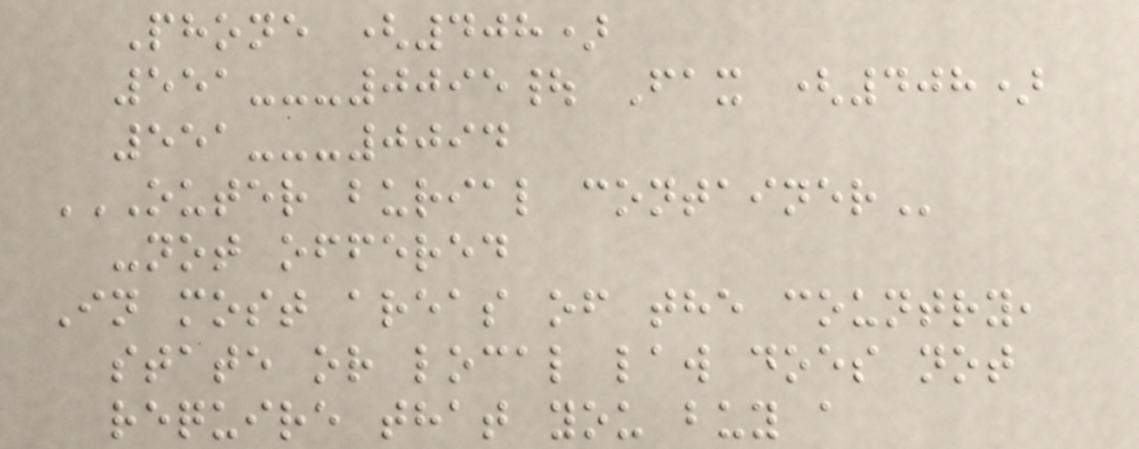Phone (408)
551---0095| Fax (408)
551---0094
OUTER BURIAL CONTAINER
-not offered
In most areas of the country,
state or local law does not
require that you buy a
